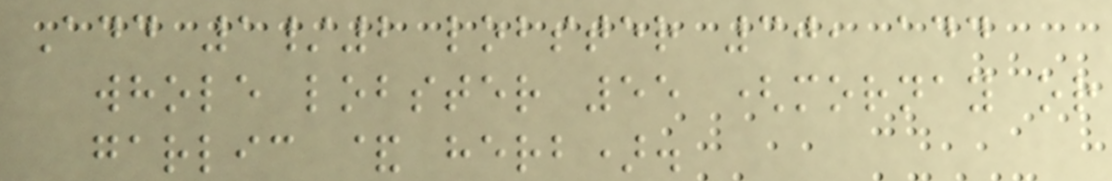Add 1/2 lobster 30, add
whole lobster 55 (mornay or
garlic & herb).
